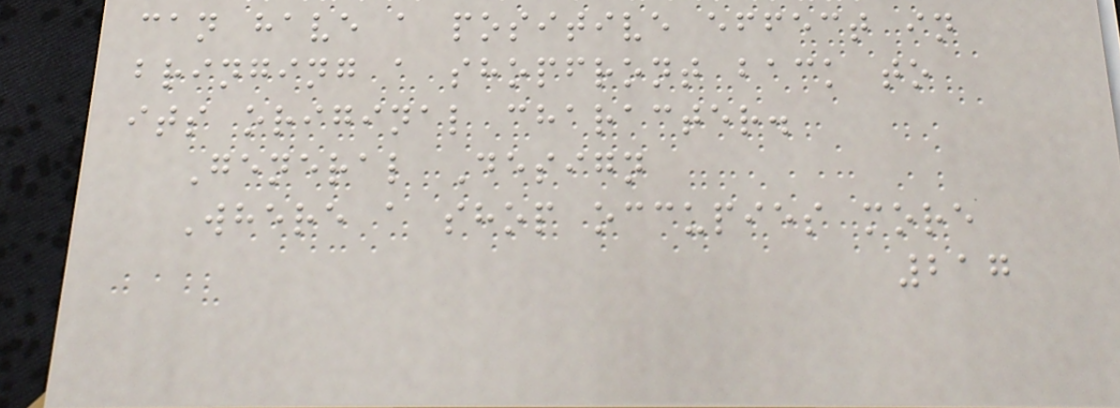can have a positive effect in
bringing a shopfront back to
its original character.
General Design
Where a shop occupies more
217
